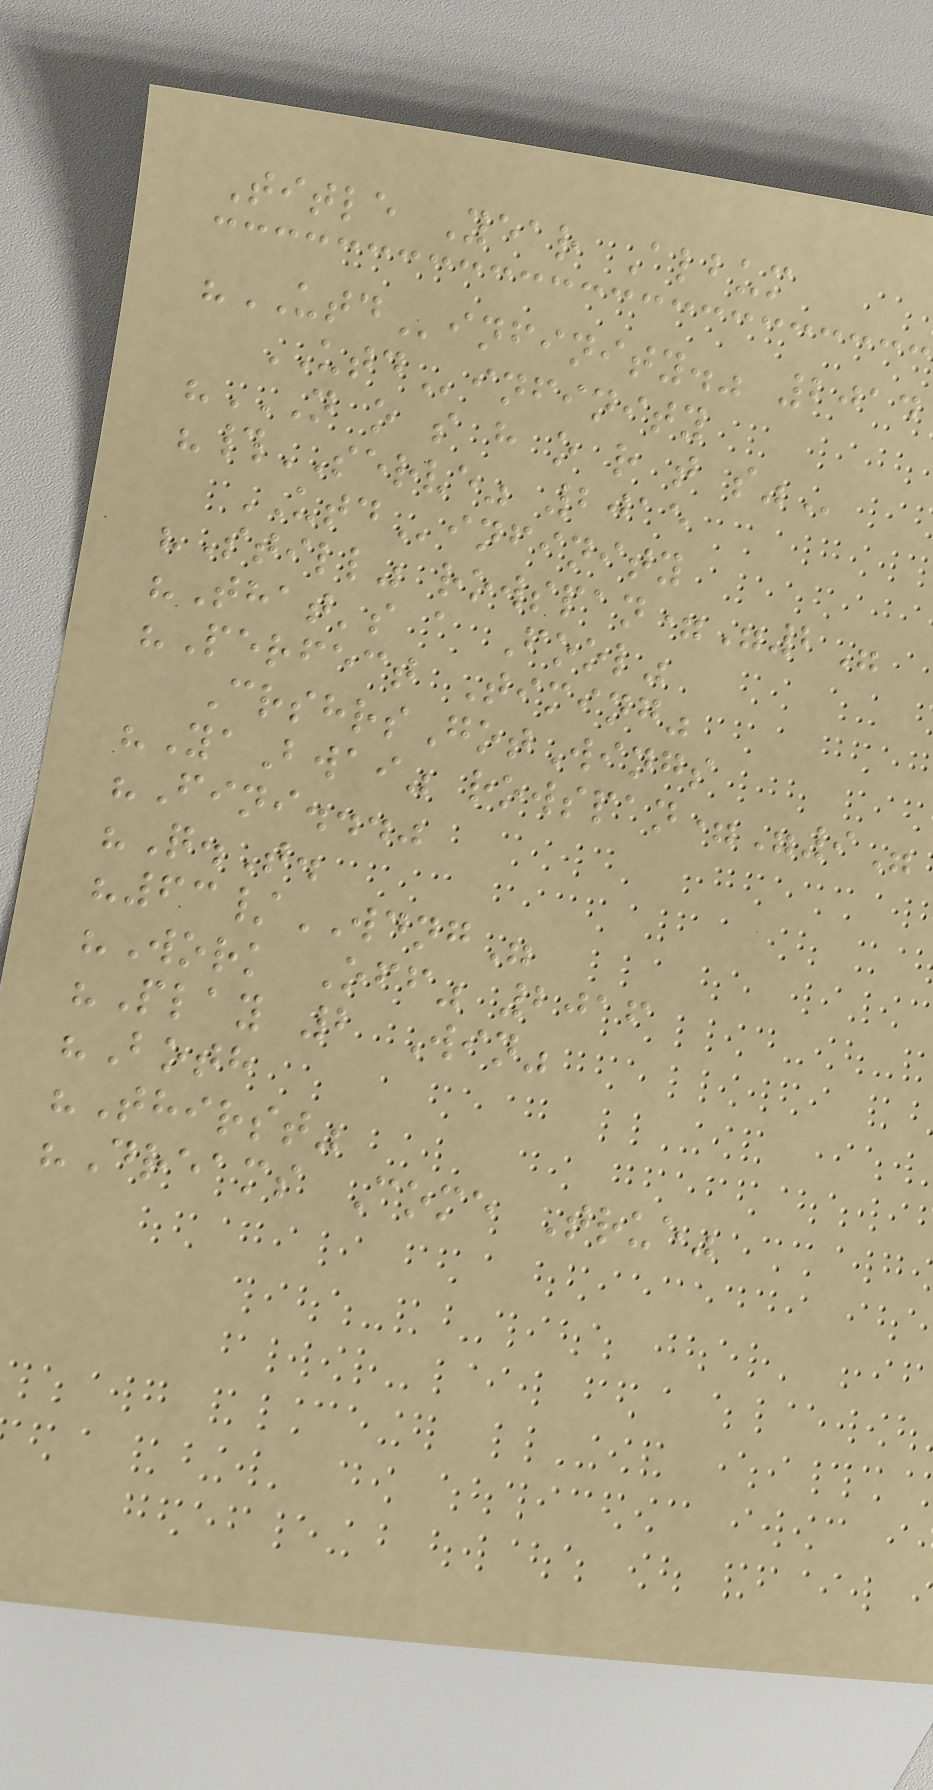Title Year Album
"UTDinfinity." 2014
UTDinfinity
"N O S H O R T S"
"#SERVE" 2015
UTDinfinity
"Still" rowspan="2"
"That's a Fool"
"Perfect Timing"
CrshrsGotWings
"YaBwai" rowspan="9"
"Fini..."
"Q.T.
"63/WDNG"
"Work Off" 2016
"Play 2 Win"
"Both
"Thirst"
"Dreams Come True"
